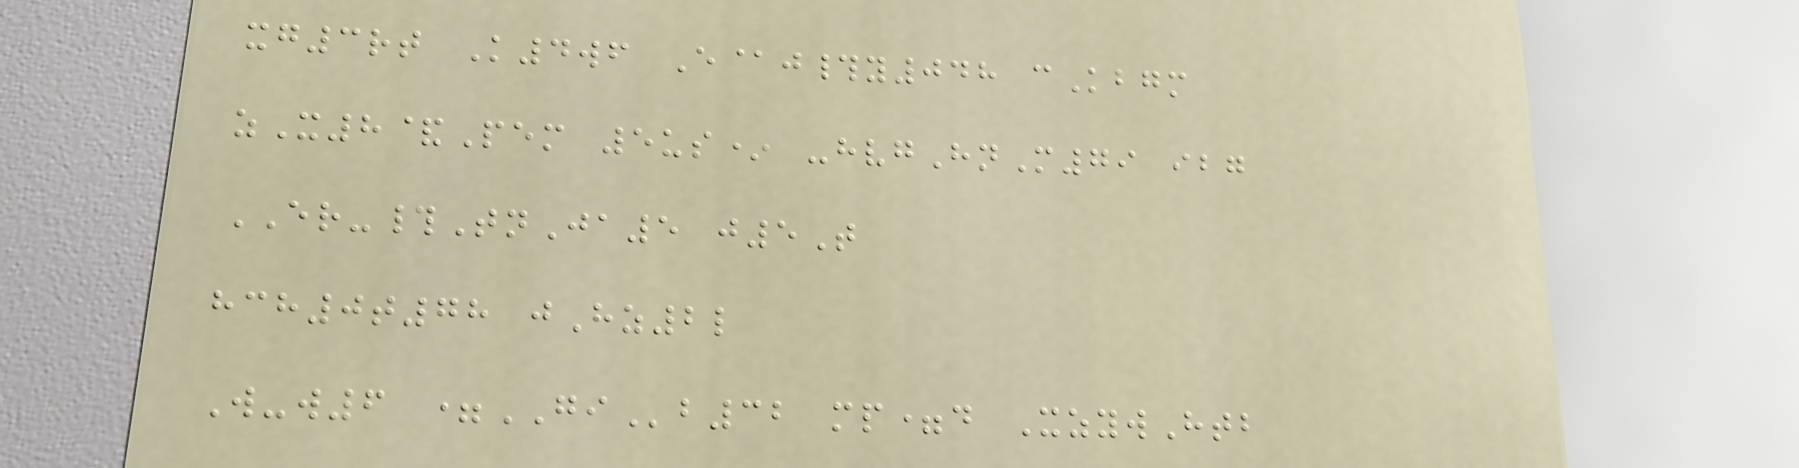xg3rt K4wf E@j#y048 cKbgm
zX8&Pem 5us* -hvgHnM79 ibg
ER-#TnJa5 j5T
hch0t78 jHz2l
W-w6 =GIb32 mp=d XzywHtb
